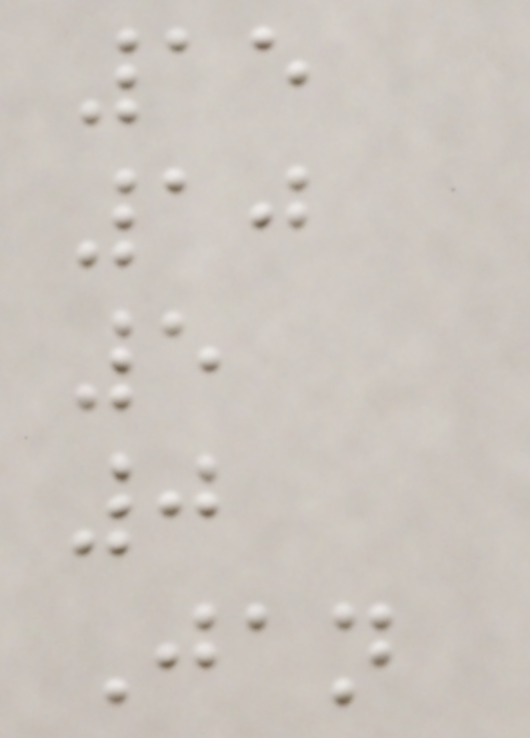15
10
5
0
Jan
